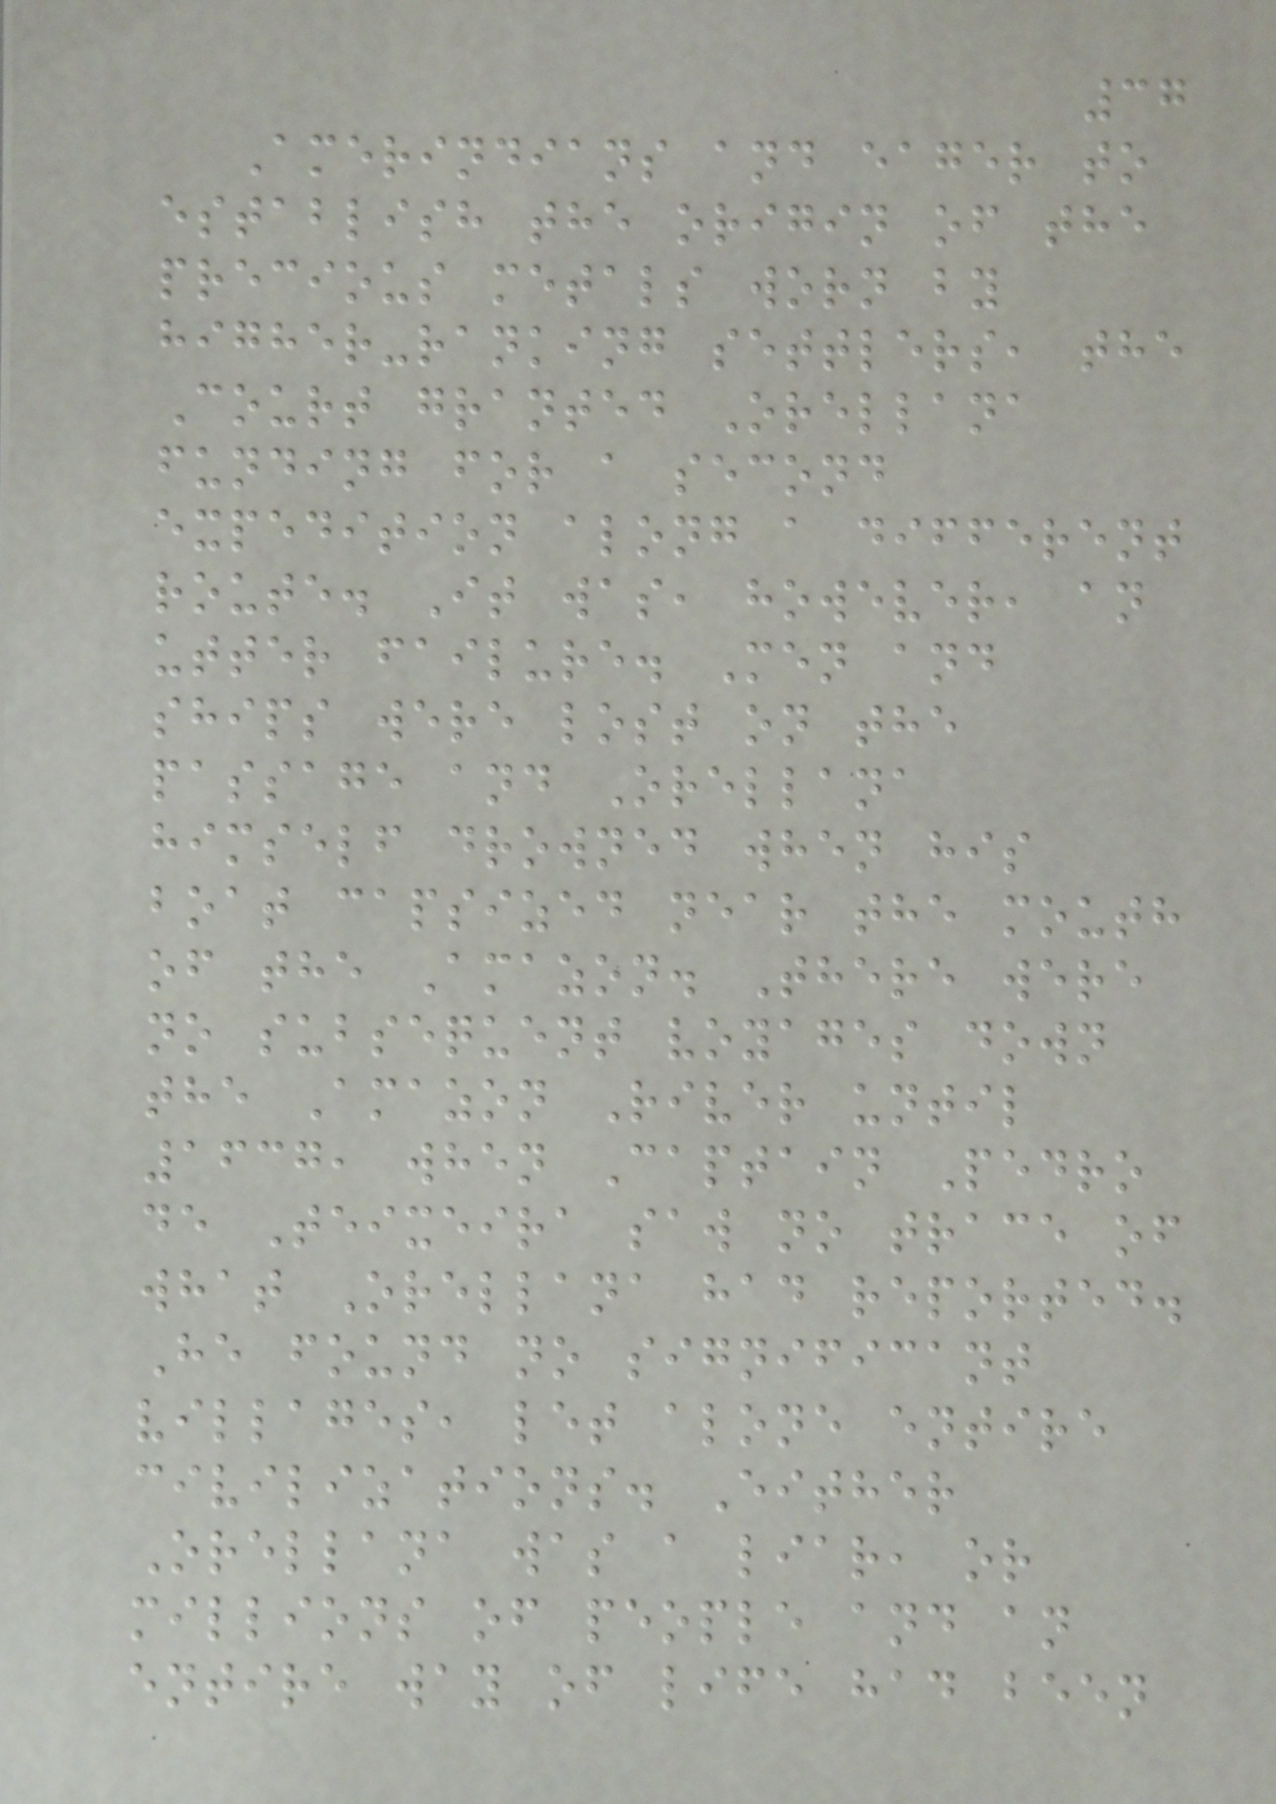37
Amerindians and eager to
establish the origin of the
precious metals worn by
higher-ranking settlers, the
Court granted Orellana
funding for a second
expedition along a different
route. It was, however, an
utter failure. Men and
ships were lost on the
passage and Orellana
himself drowned when his
boat capsized near the mouth
of the Amazon. There were
no subsequent voyages down
the Amazon River until
1637, when Captain Pedro
de Teixeira saw no trace of
what Orellana had reported.
He found no significant
villages, let alone entire
civilizations. Either
Orellana was a liar, or
millions of people and an
entire way of life had been
